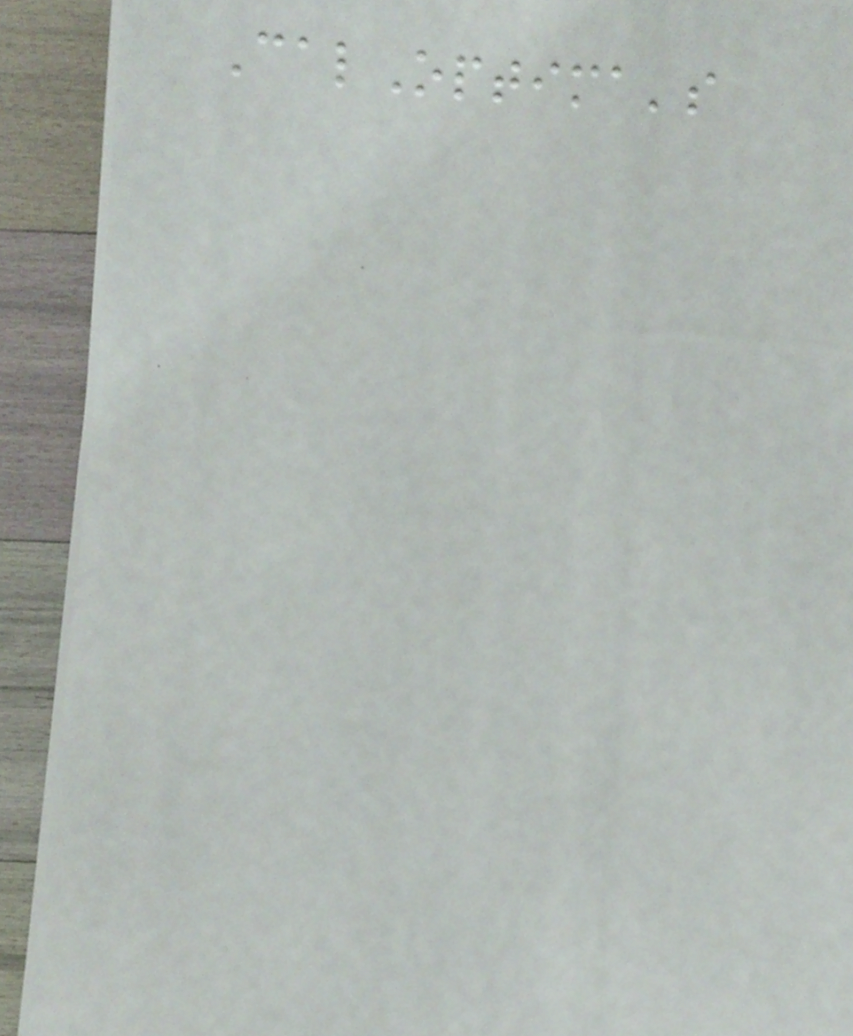CalOptima's
